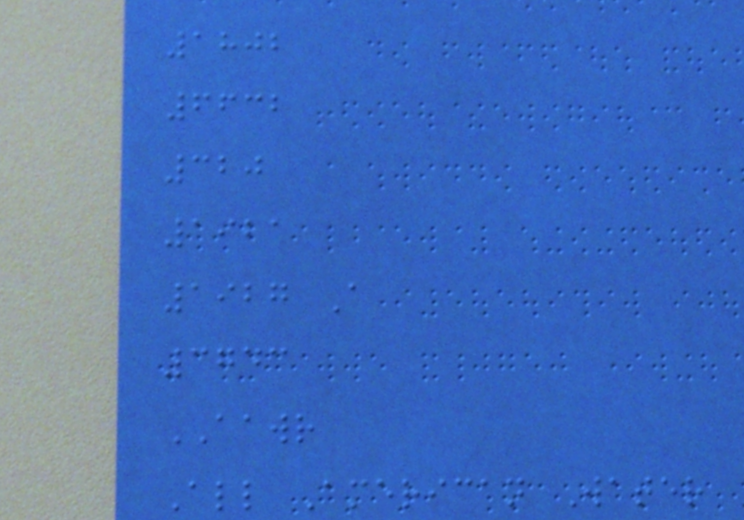1802
6632
320
1921
1927 A
3743
AAWR
All American Water
